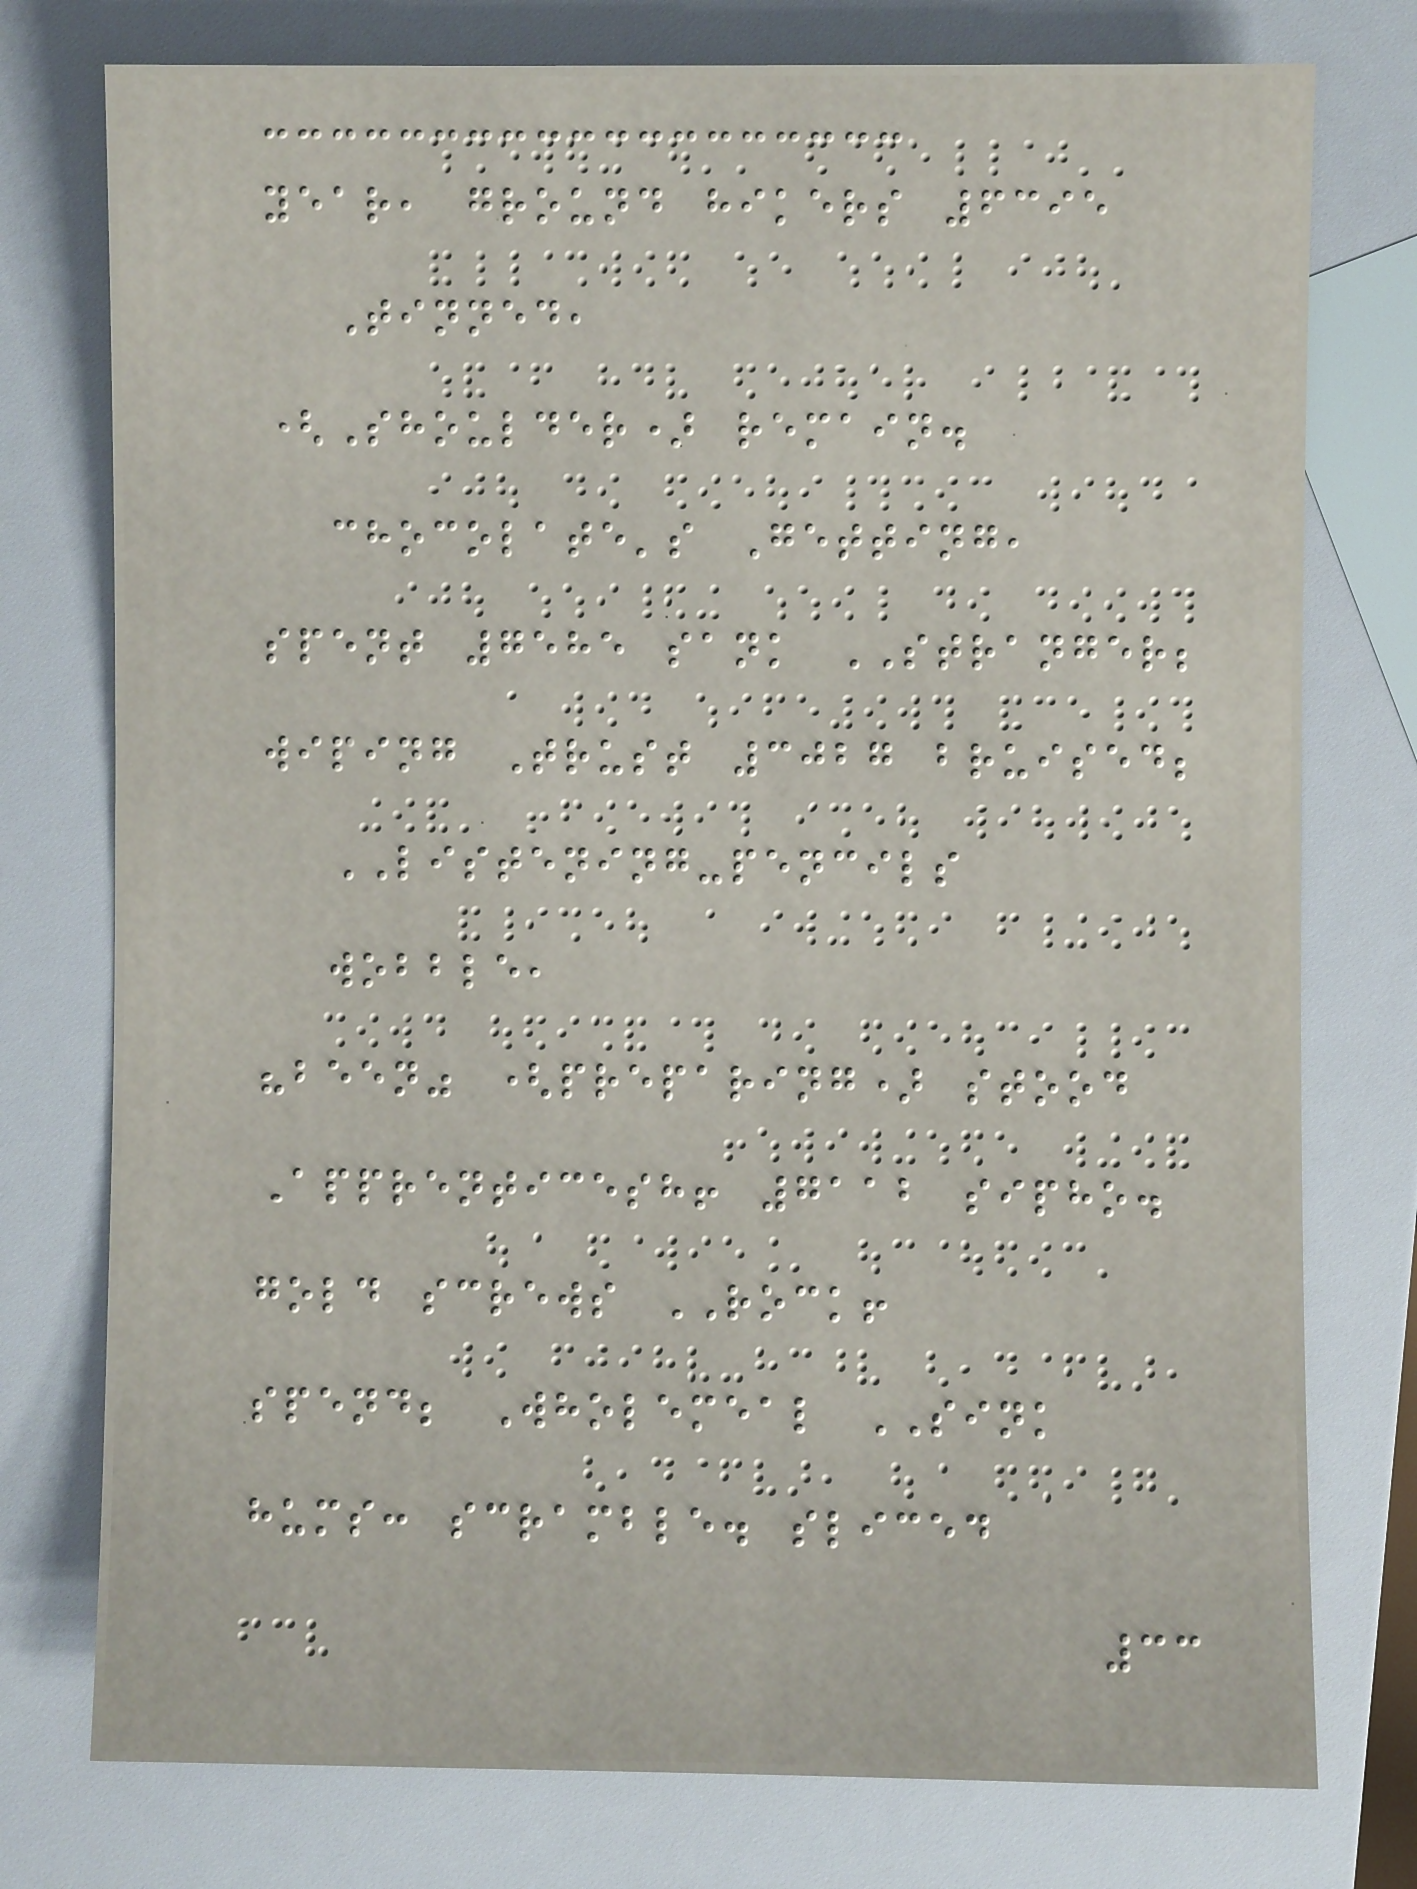year, ground hikers 6395
Tinned,
(Shoulder) remain.
chocolate's Getting,
spent 7585 sank STRANGER;
wiping Trust 3027 bruised;
LISTENING-pencils
wobble,
"been" (preparing) stood
Apprenticesh! 7112 sipho.
gold screws ROCK!
spend; Wholemeal SINK
hums: scramble. sliced
33
